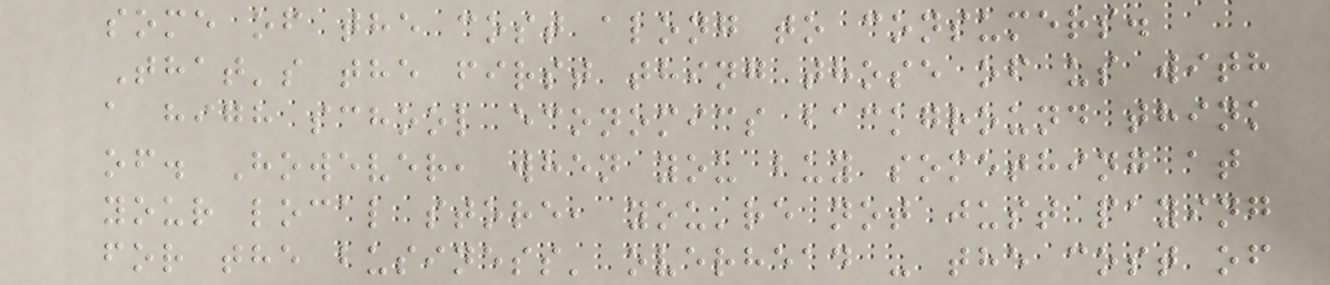some of the cost along to consumers.
That's the first thing those of us with
a high school economics background think
of. However, when you buy something at
your local store, you're not just paying
for the business' overhead - the cost of
